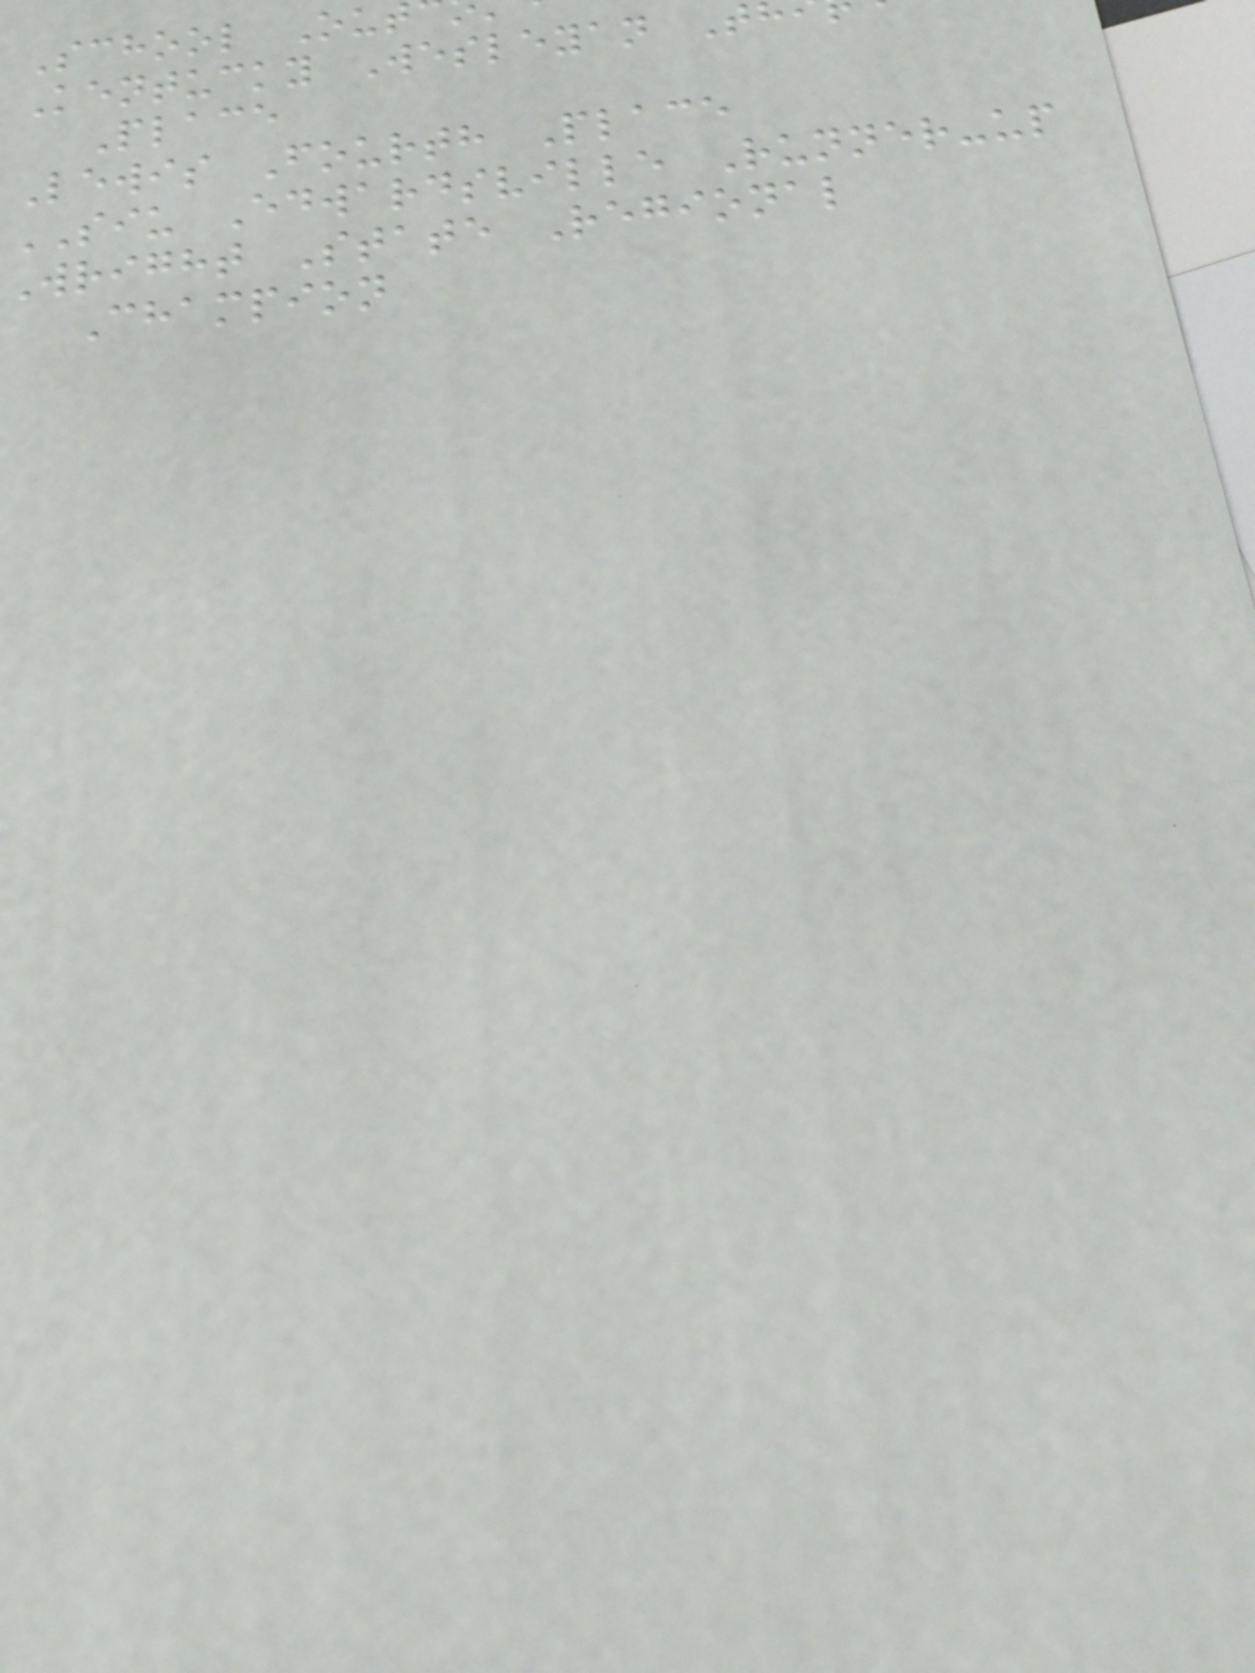School Out
Kentucky Wesleyan T
Place
Lewis Fourth Place
SIU Edwardsville Runner-up
Wright State Regional
Champion
